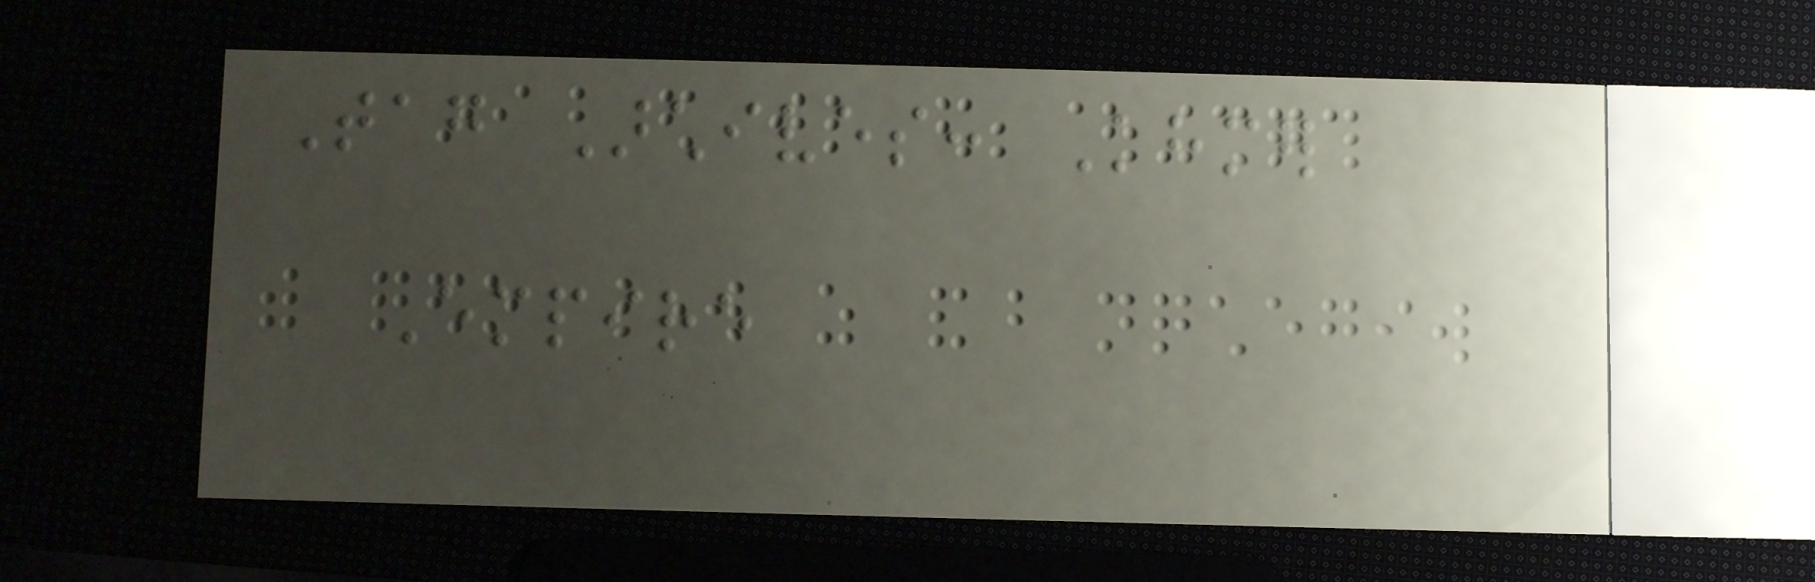Tag Archives: Khmer
Empire
